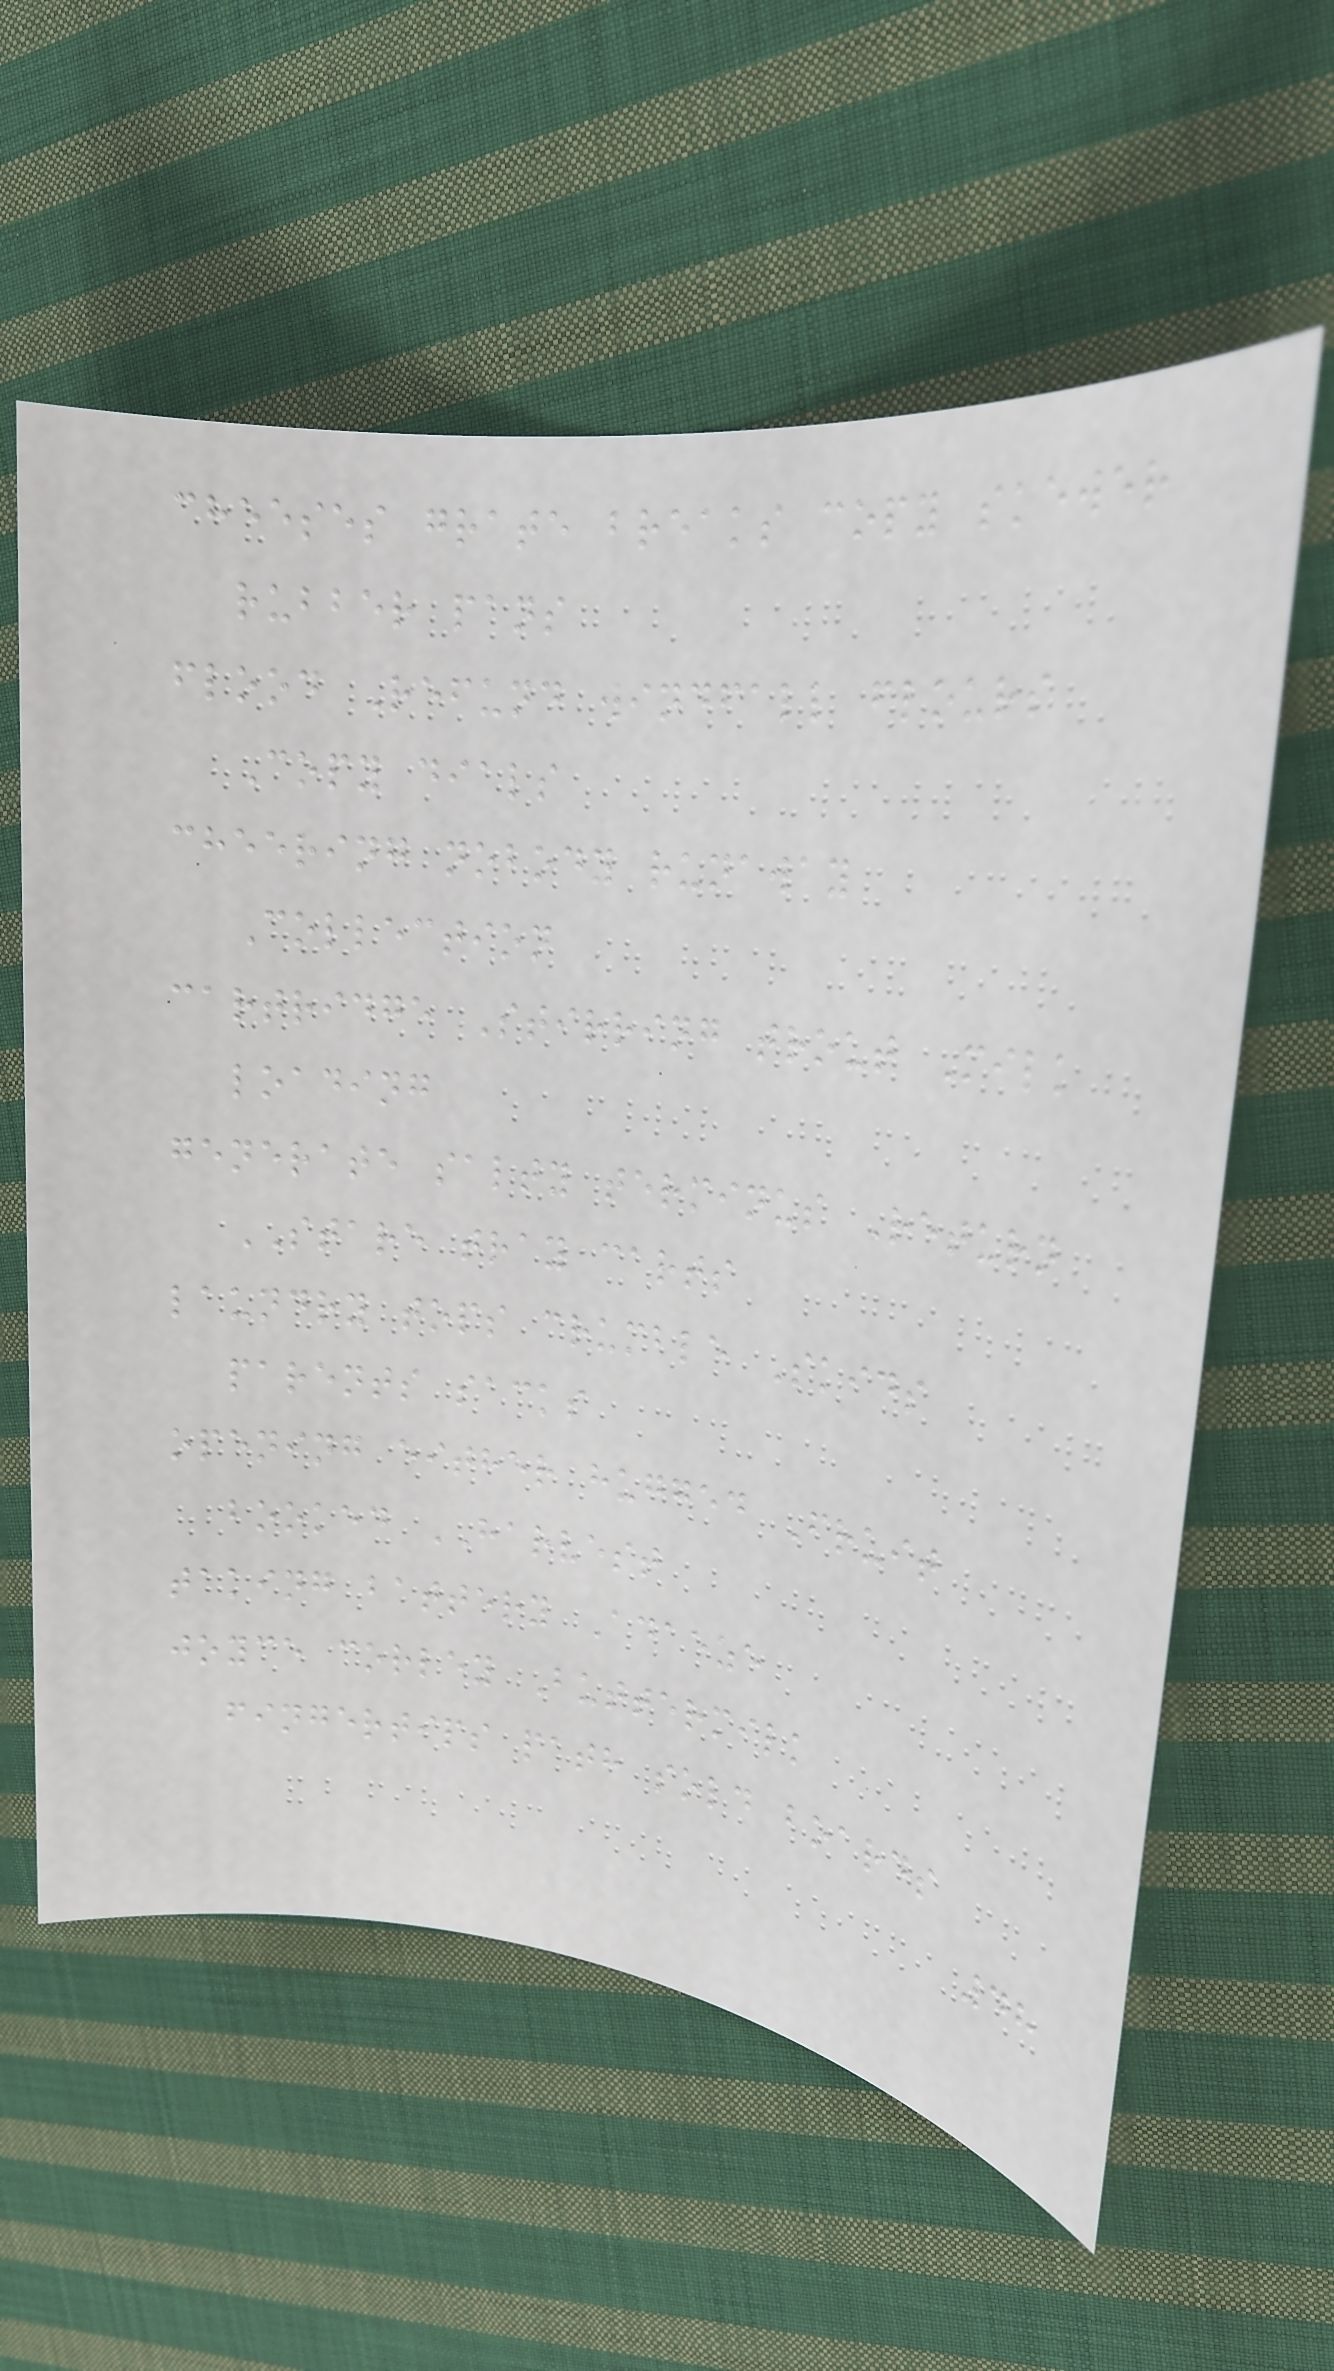cheeses grate breaks copy skewer
rubber pans
flood Refund windfall flours
Copy dials
cheering nobody runaway
Collection
cartridge Stirring trout Milk
loading
generate salty terminus Return
STARE tray carts
laundry tops crumble Skids
parents sacks
opening either hugged Fruit
booked HARVEST
taking battery Adaeze
joyce corley Buttermilk
fingertips path sold boards
48
